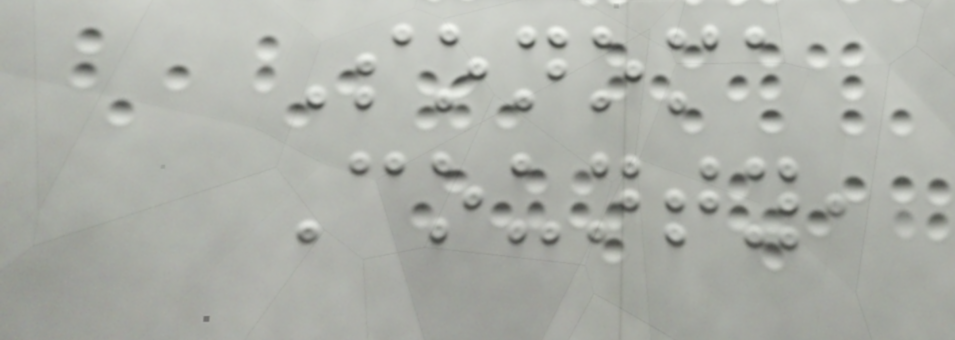Sonoma
County,
